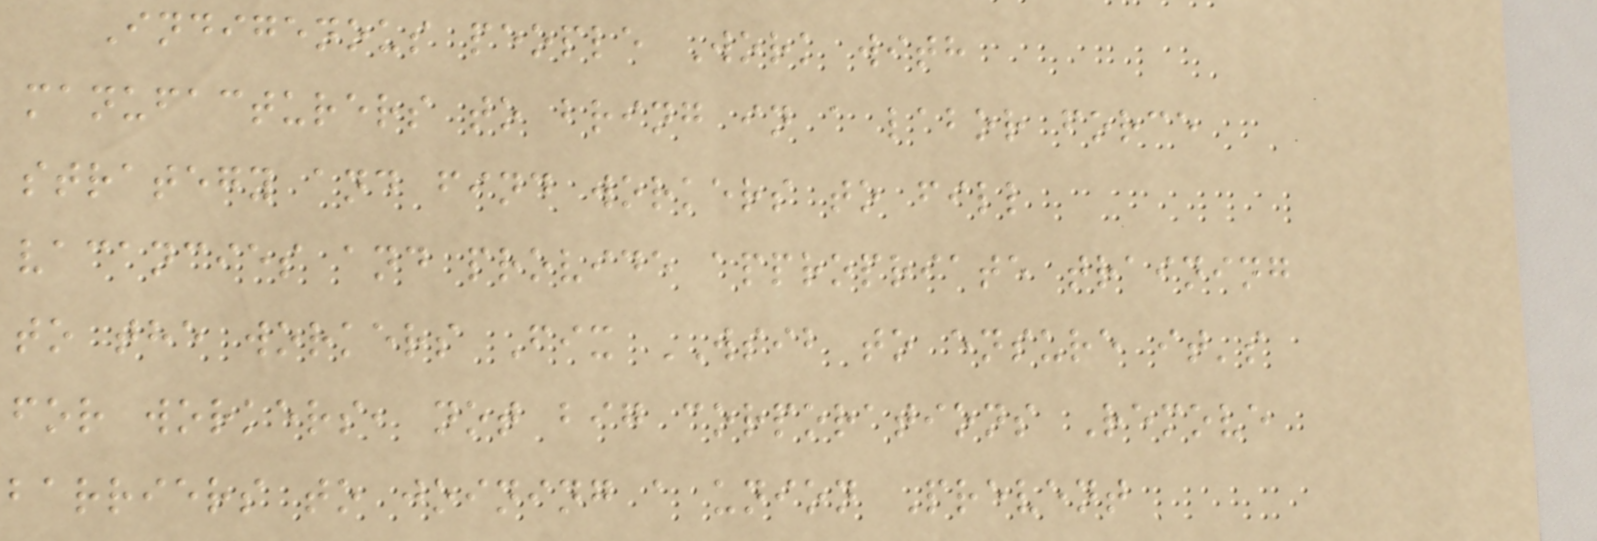Indigenous people Work with
manufacturers to bring in a labor force
strategy and find workers to fill
vacancies and provide appropriate training
to the workers Fix WSIB to ensure it's
for workers, not big corporations Remove
barriers to joining a union Prevent
